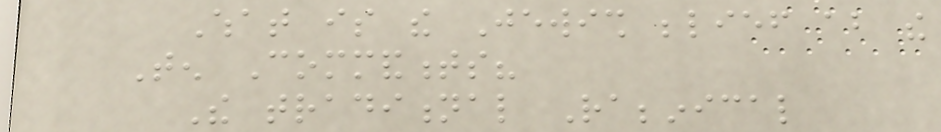What is the Jewish belief about the
Ten Commandments?
The traditional Rabbinical
